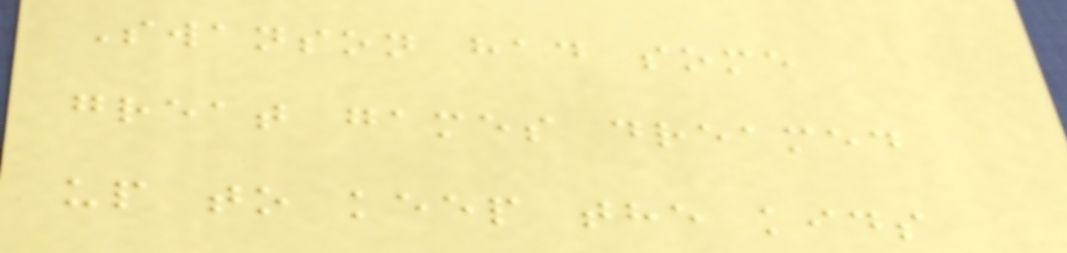Swanson had some
great games dreamed
up to keep the kids
